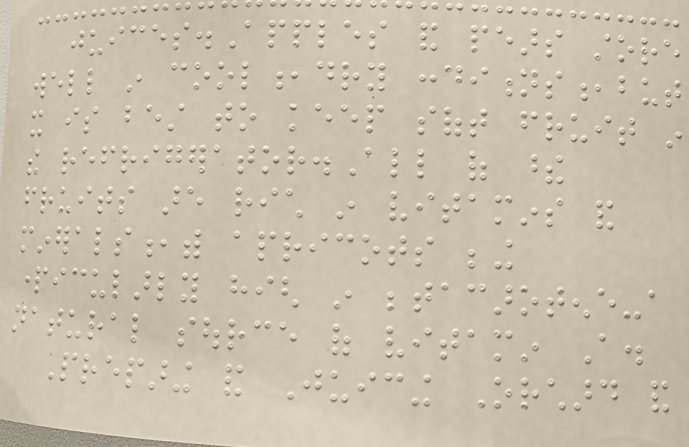juices.Apples and pears store
well in cool,dry conditions,but
it is best to keep soft fruit in
the refrigerator.All of these
fruits are rich in vitamins and
minerals,with apricots being
particularly high in betacarotene-a
natural source of vitamin A.
Preparing and Juicing Orchard and
